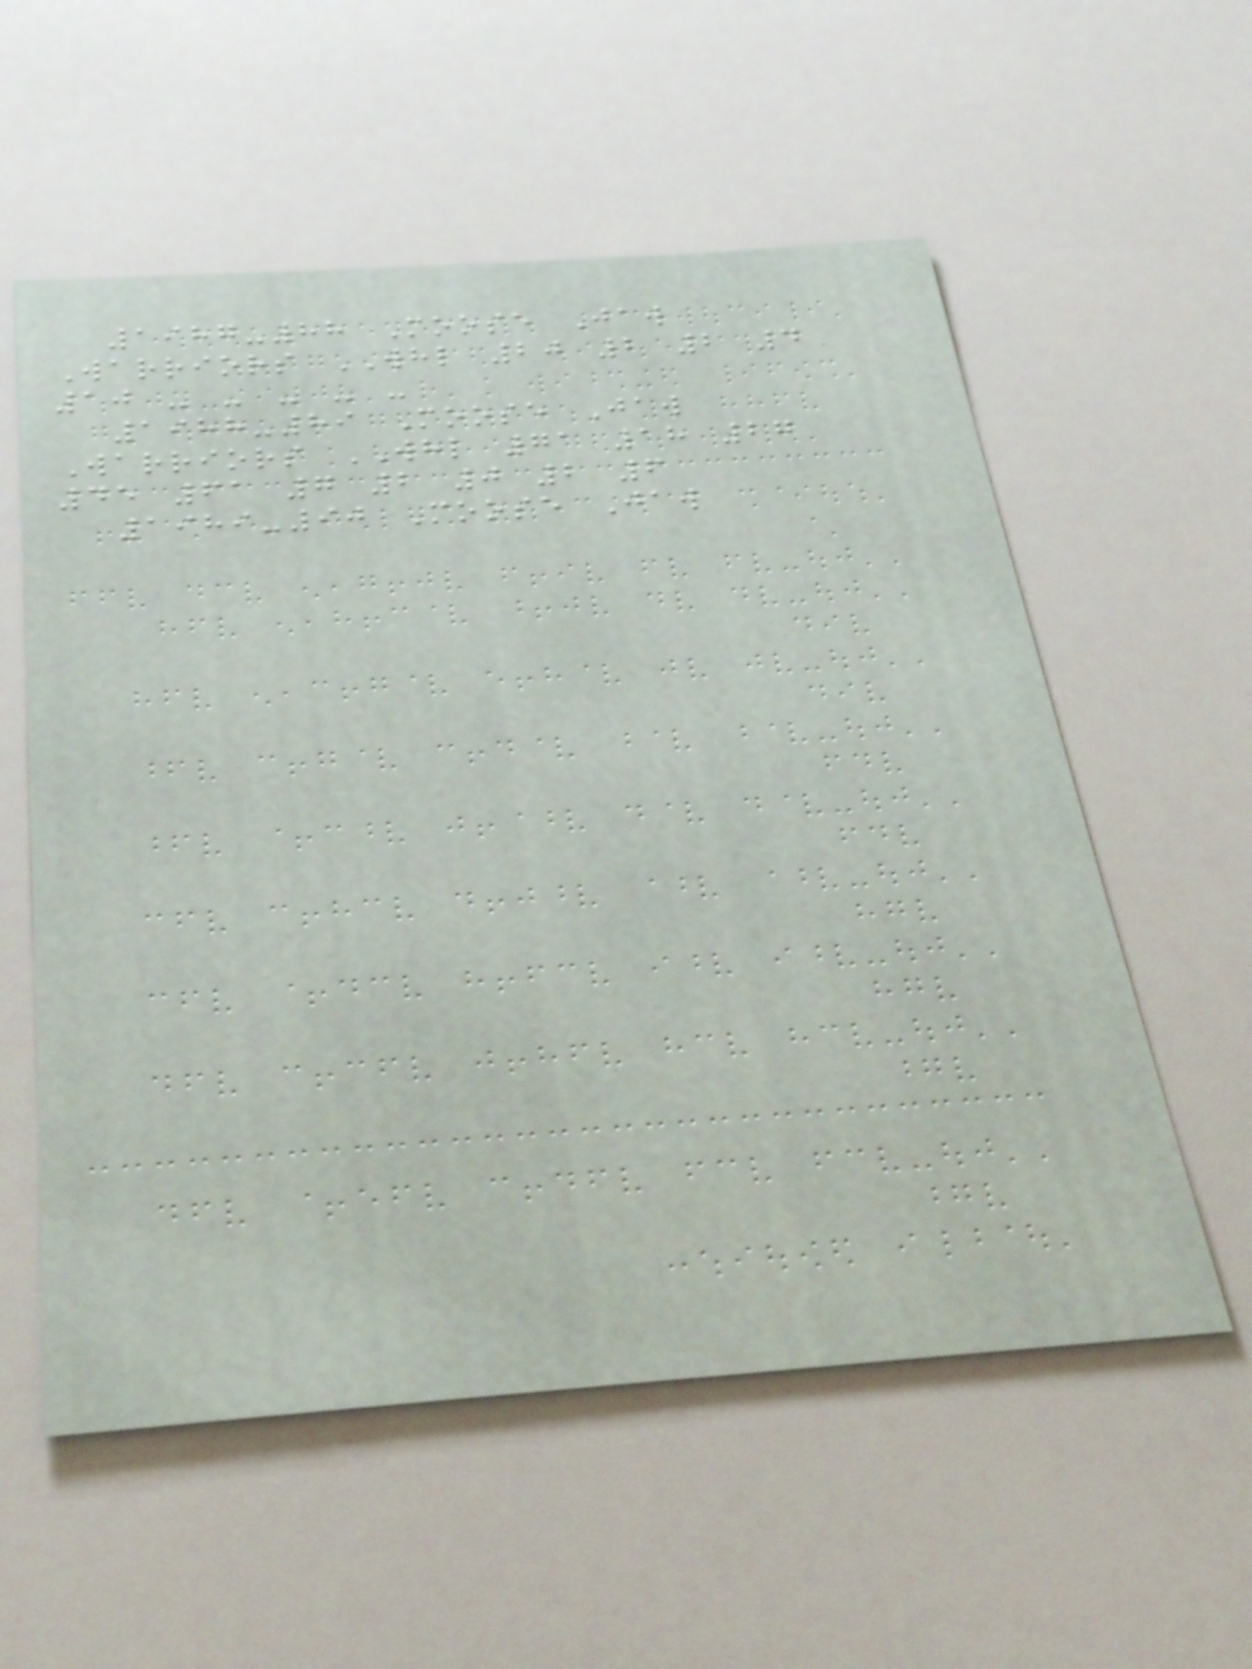1987-88 Moose Jaw
Warriors WHL 20 2 2 4
10 - - - - -
1988-89 Moose Jaw
Warriors WHL 71 18 27
45 61 7 2 0 2 6
1989-90 Moose Jaw
